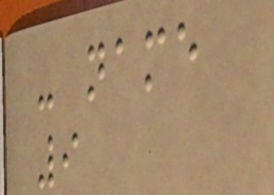- name
9
